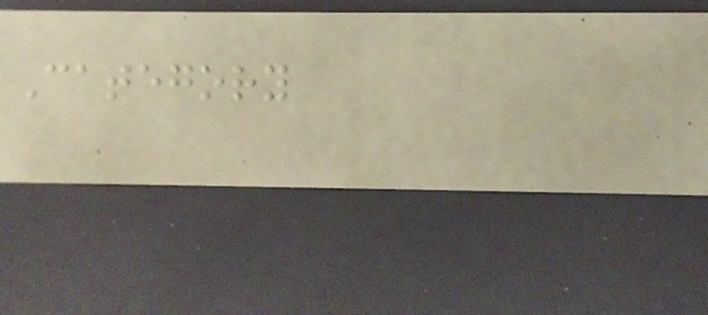Category
